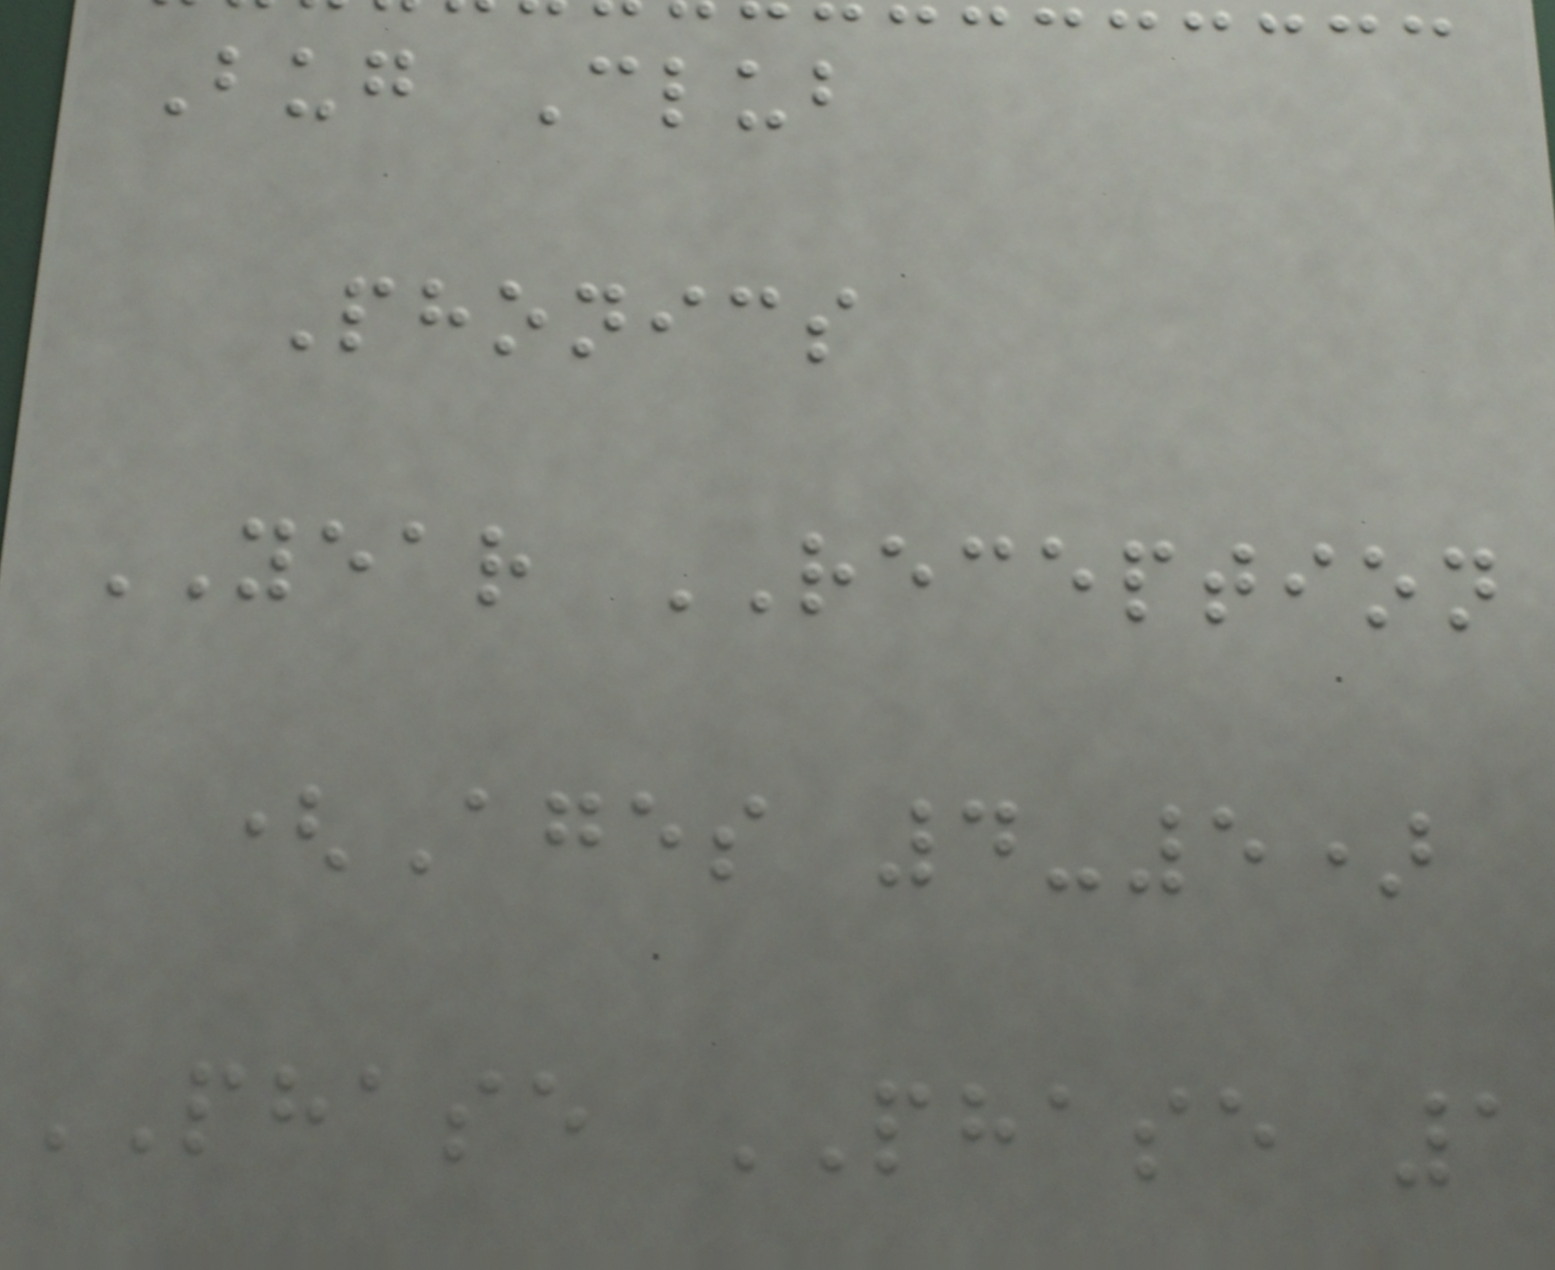Bug Club
Phonics
YEAR RECEPTION
(Ages 4-5)
PHASE PHASE 1
